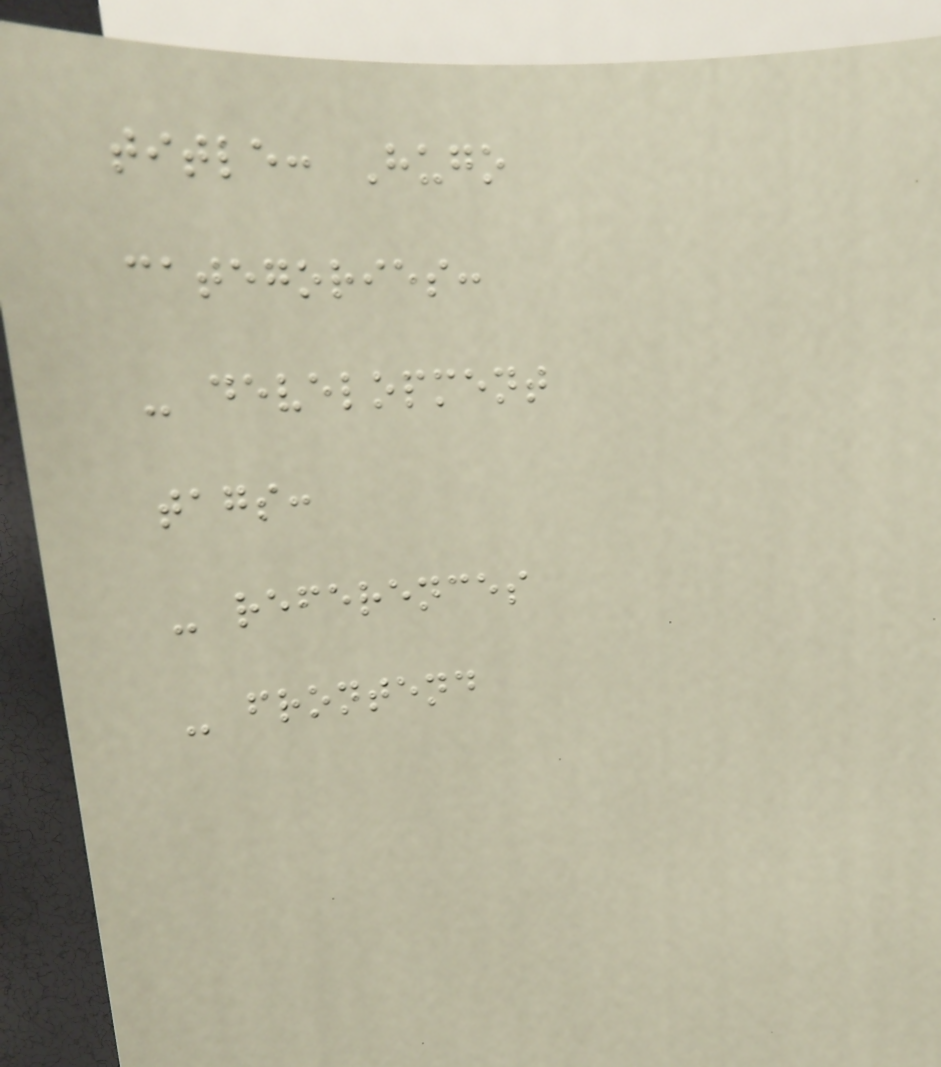title: Hugo
categories:
- development
tags:
- references
- frontend
